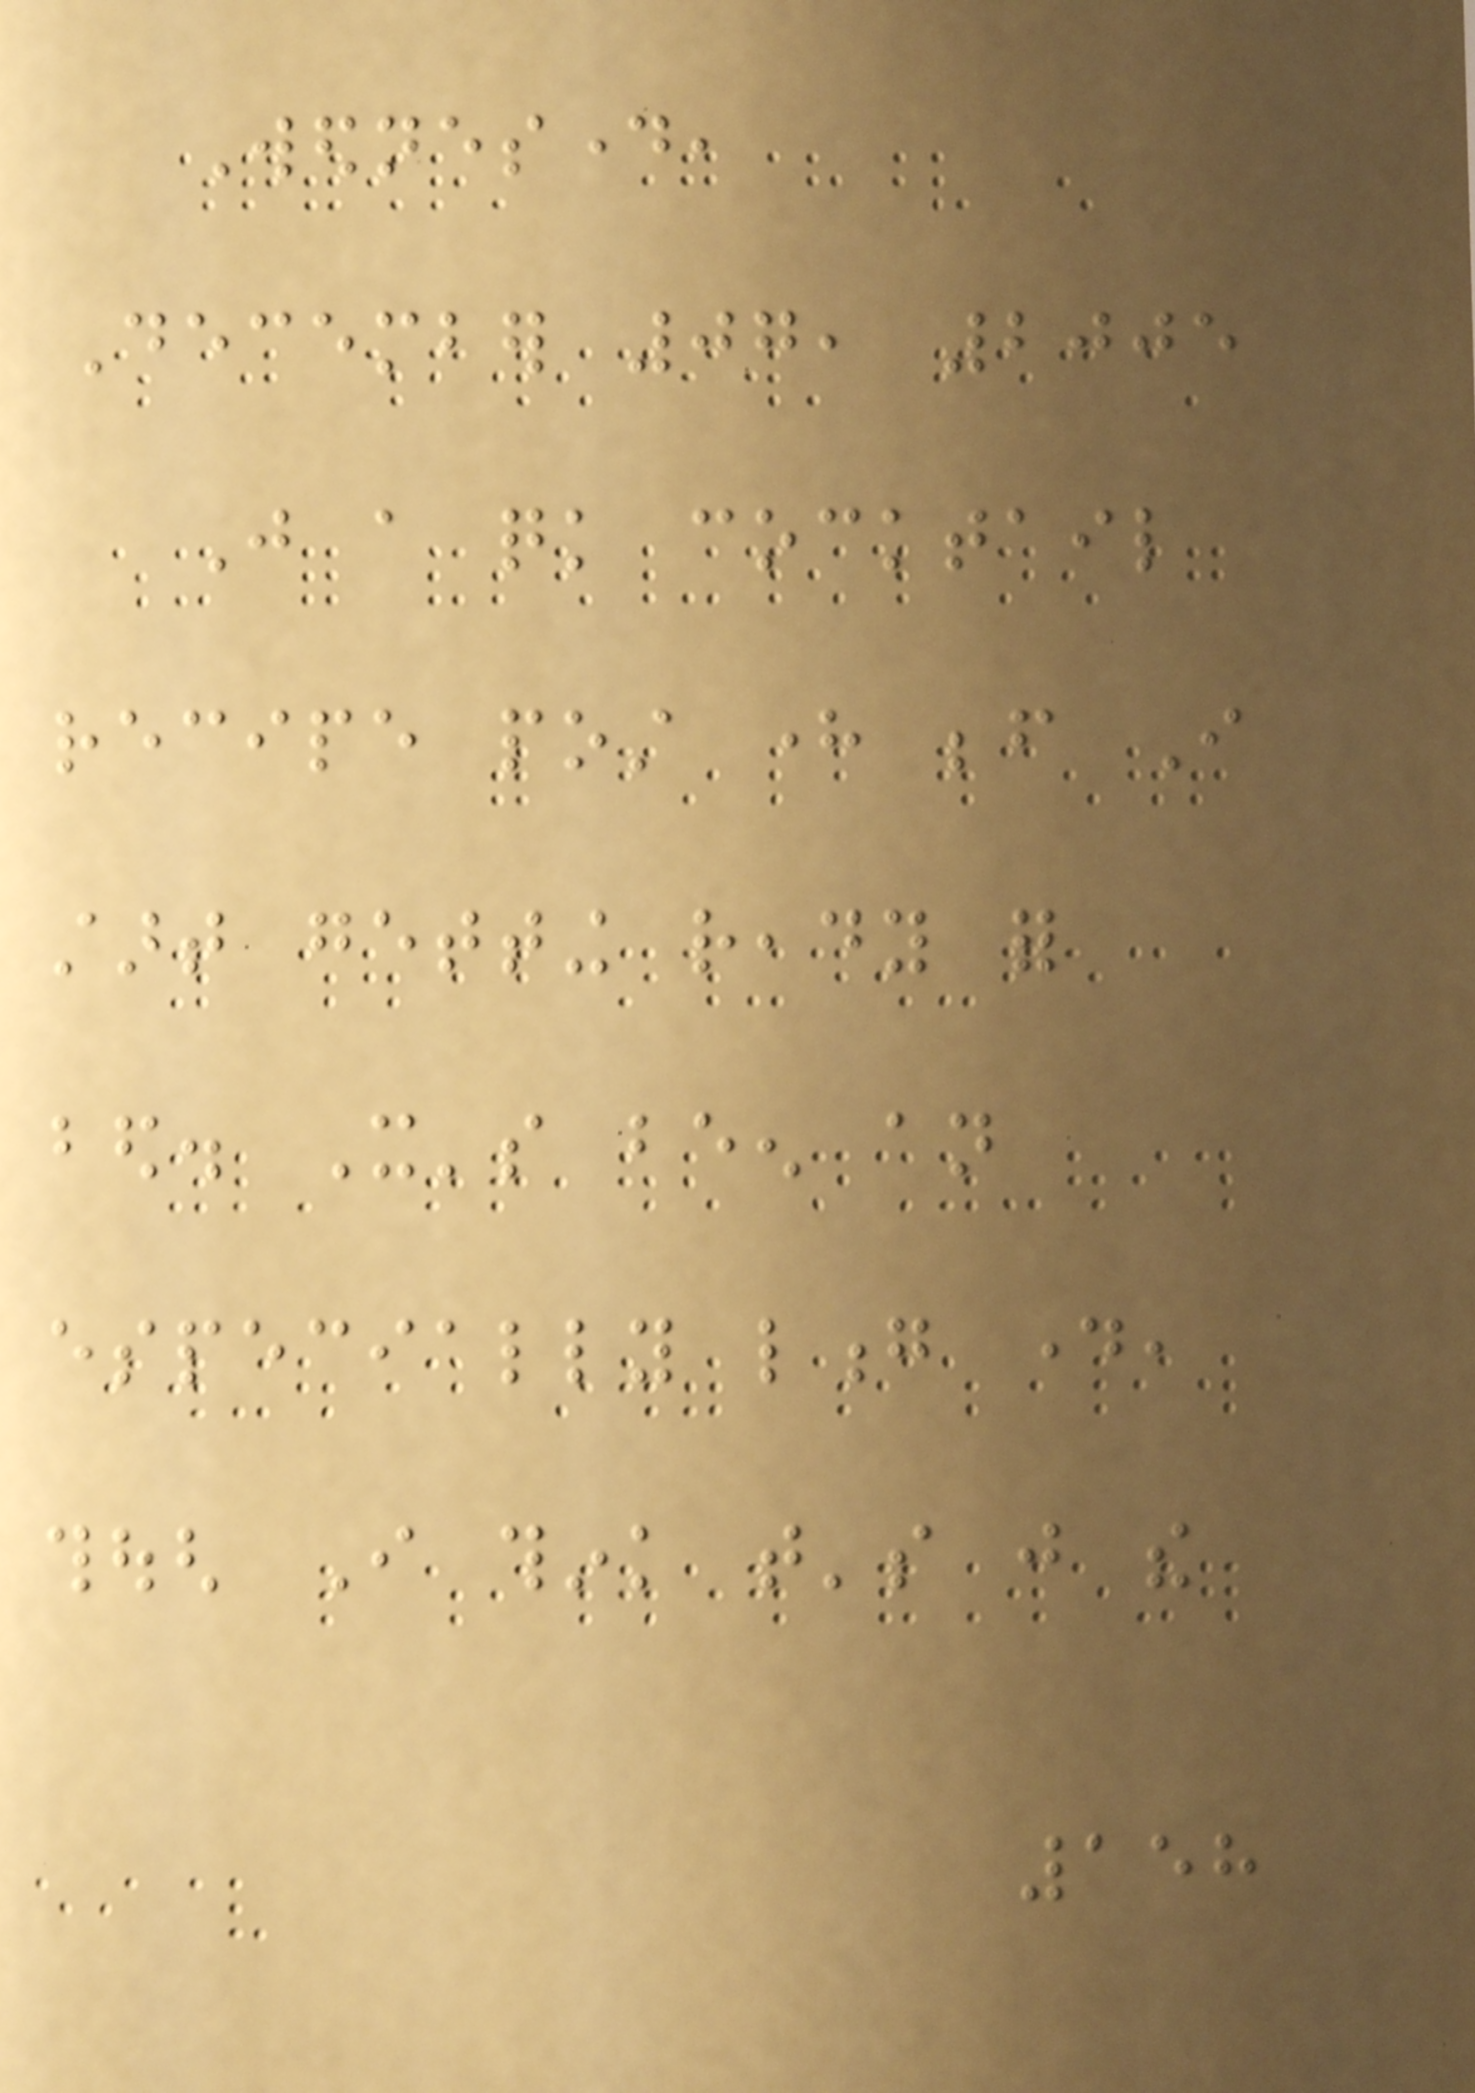Wednesday,
December 07, 2005
Just a quick cocktail
recipe post here before I
start getting ready for
bed. It's been an
especially long day,
though I think that's just the
158
